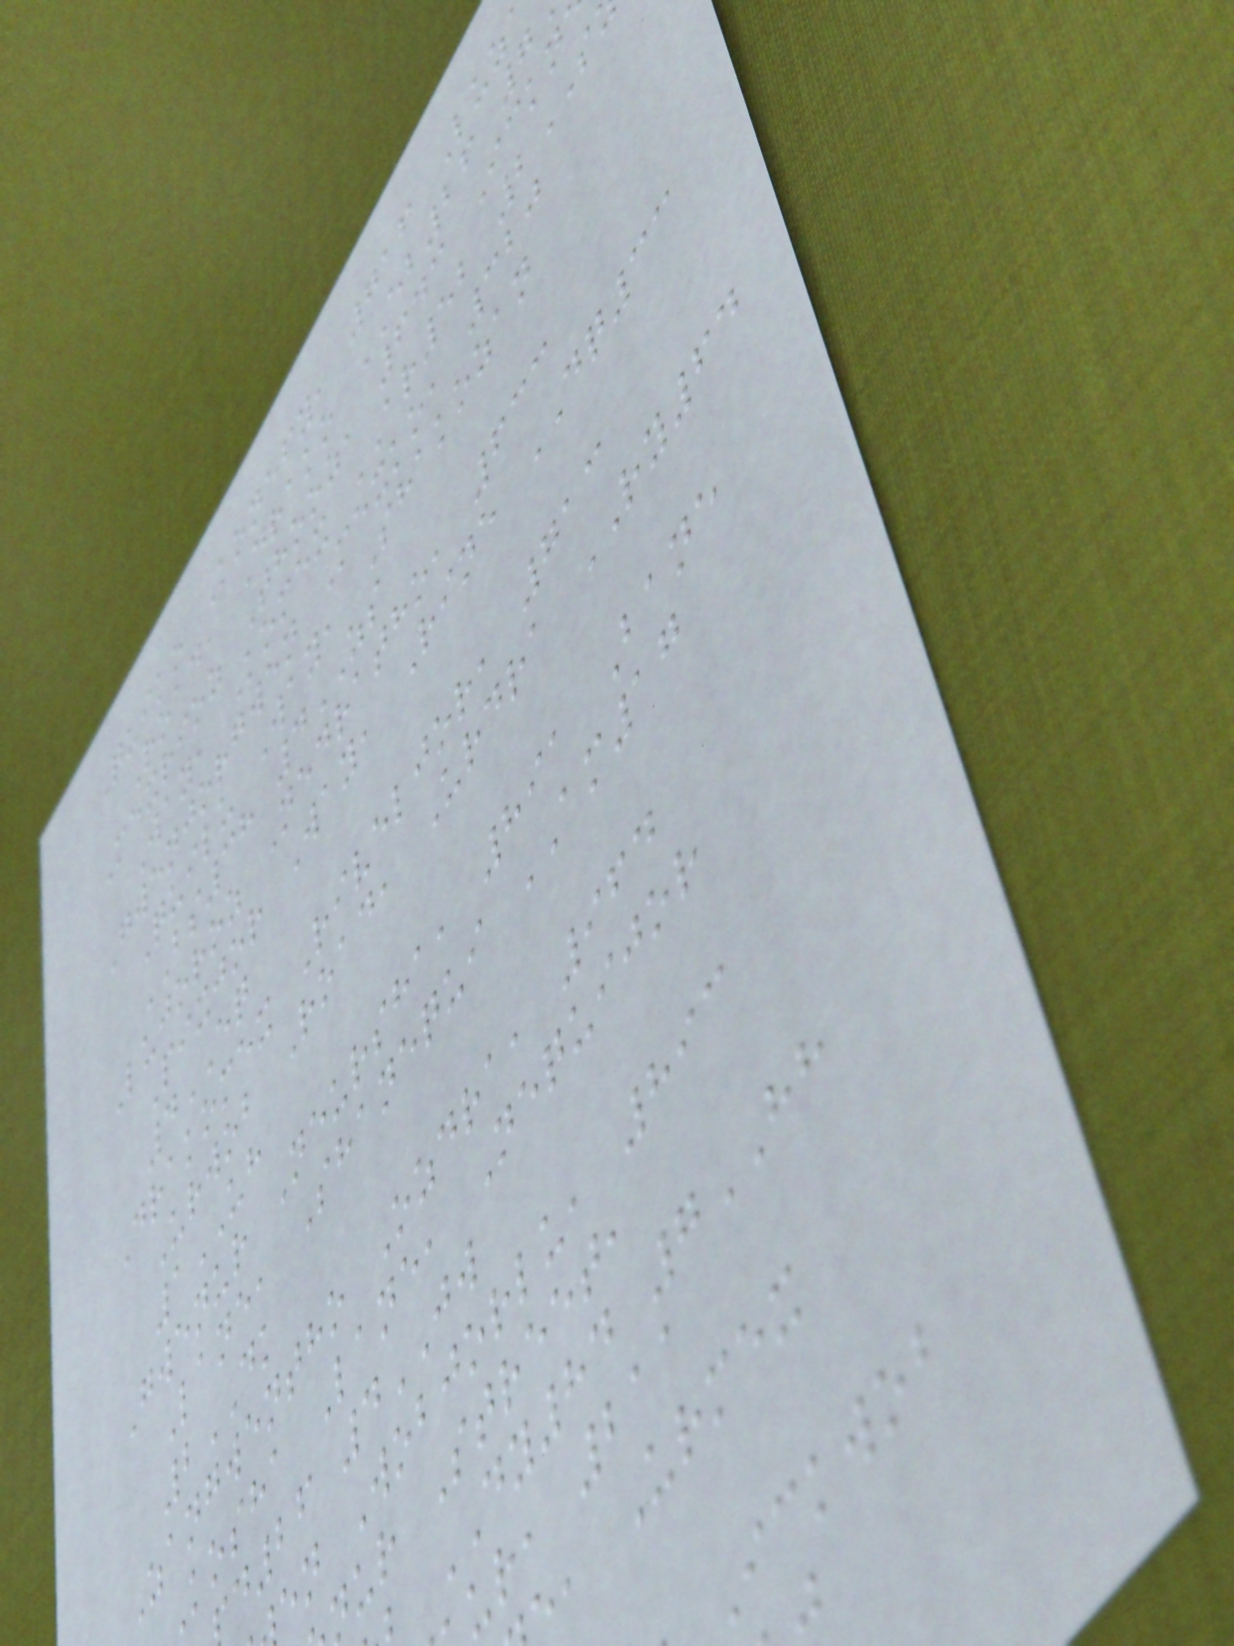Quiko Konefy, 716 Luz
Road, Drako EB26 7
Mexrioz Thooz, 643 Ickn
Way, Komex AR52 2
Gwenjorgwen Mexko, 320
Quilu Way, Shakozan
BS38 4ZS
Lujoroz Nedratho, 633
Pixjor Way, Rine DQ33
4EQ
Drakomex Riveljor, 713
Urwob Road, Urdra RY64
1UH
Gwenur Neursha, 891 Bane
Lane, Shanequi AM17
2DK
Zangwentho Ozdra, 964
Kosha Lane, Nequijor
d26 4JW
en Wobjorlu, 893
ur Street,
DY84 7HH
ur, 211
, Urmex
Ickwob
